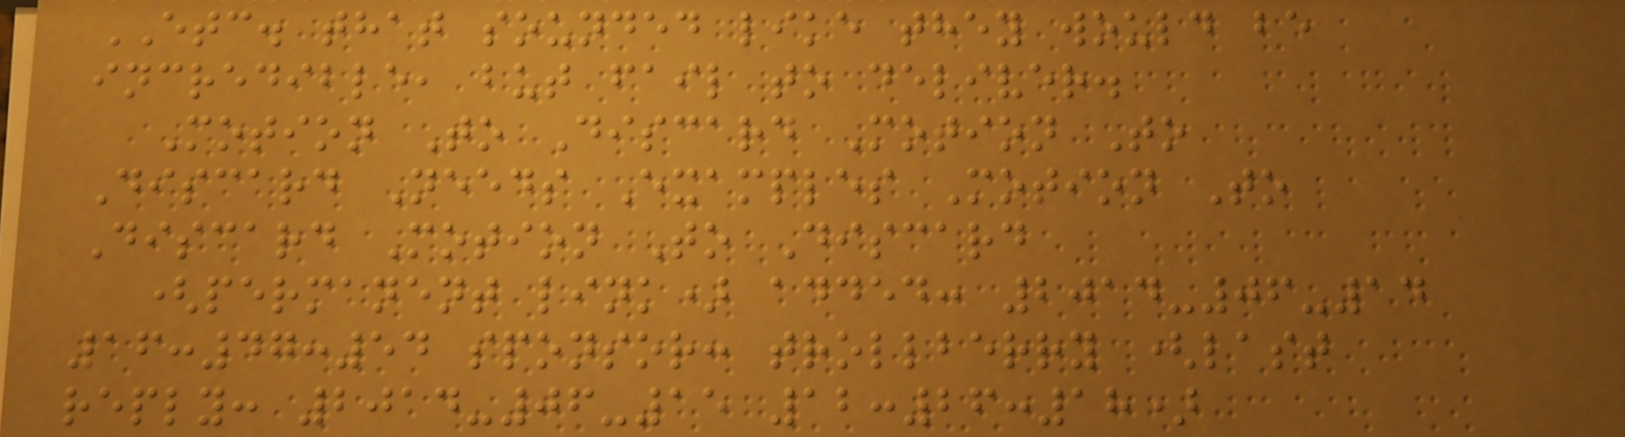ETC. that sounded like they would be
incredible, but fail to deliver.
Motion To Discard Motion To
Discard Needs Examples Motion To
Discard Motion To Discard
(permanent link) added: 2014-06-14
16:47:54 sponsor: trollberry (last
reply: 2014-06-15 12:26:18)
